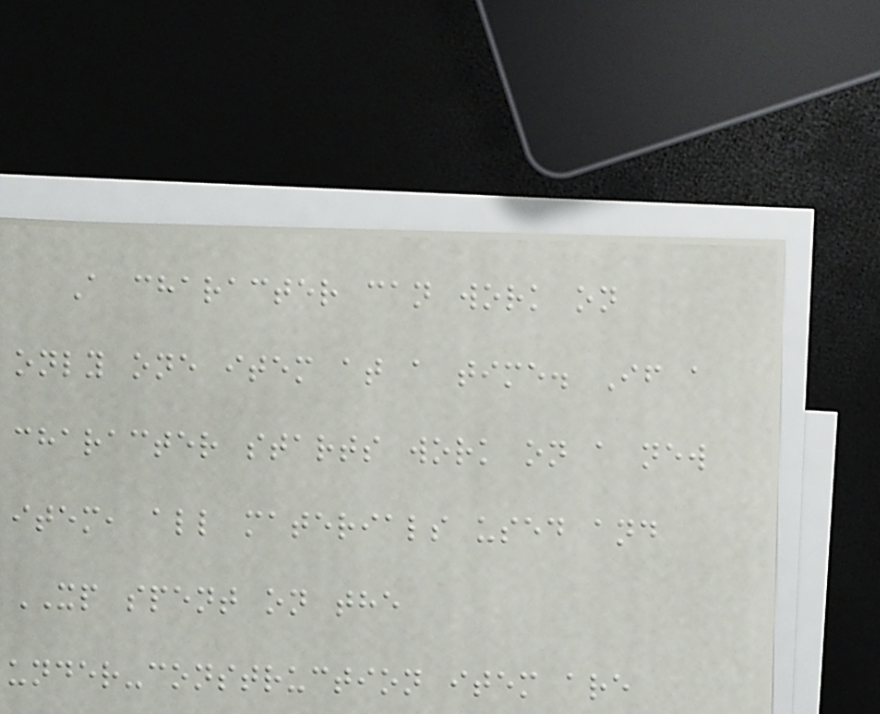A character can work on
only one item at a time. If a
character starts work on a new
item, all materials used and
XP spent on the
under-construction item are
